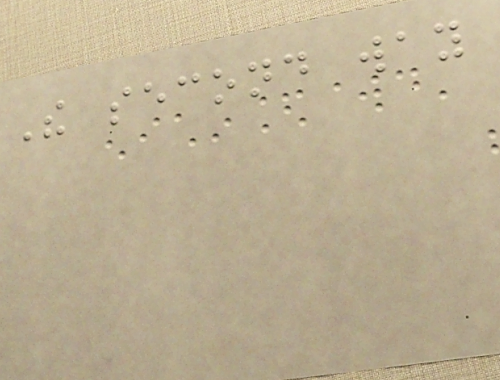The second way
